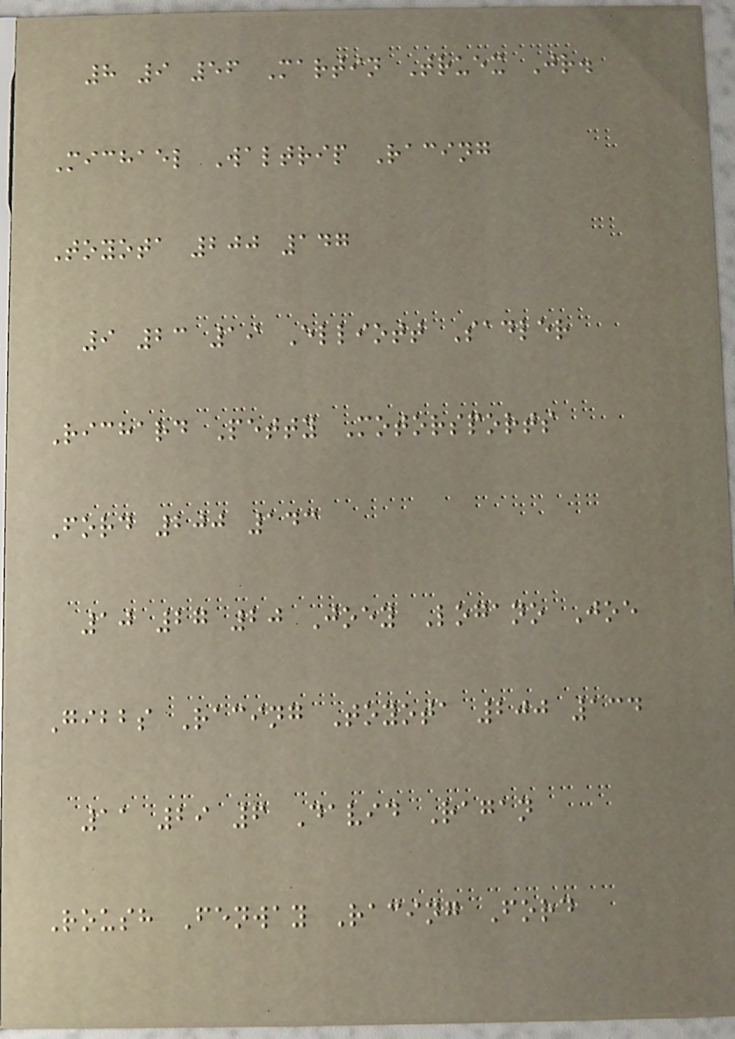8 9 56 Martin Truex Jr.
Michael Waltrip Racing
Toyota 200 147
9 23 19 Elliott Sadler
Richard Petty Motorsports
Ford 200 143
10 27 20 Joey Logano Joe
Gibbs Racing Toyota 200 134
11 29 6 David Ragan
Roush Fenway Racing Ford
